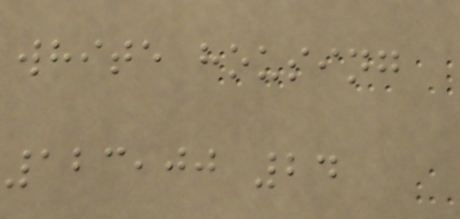white housing
123,00 24
